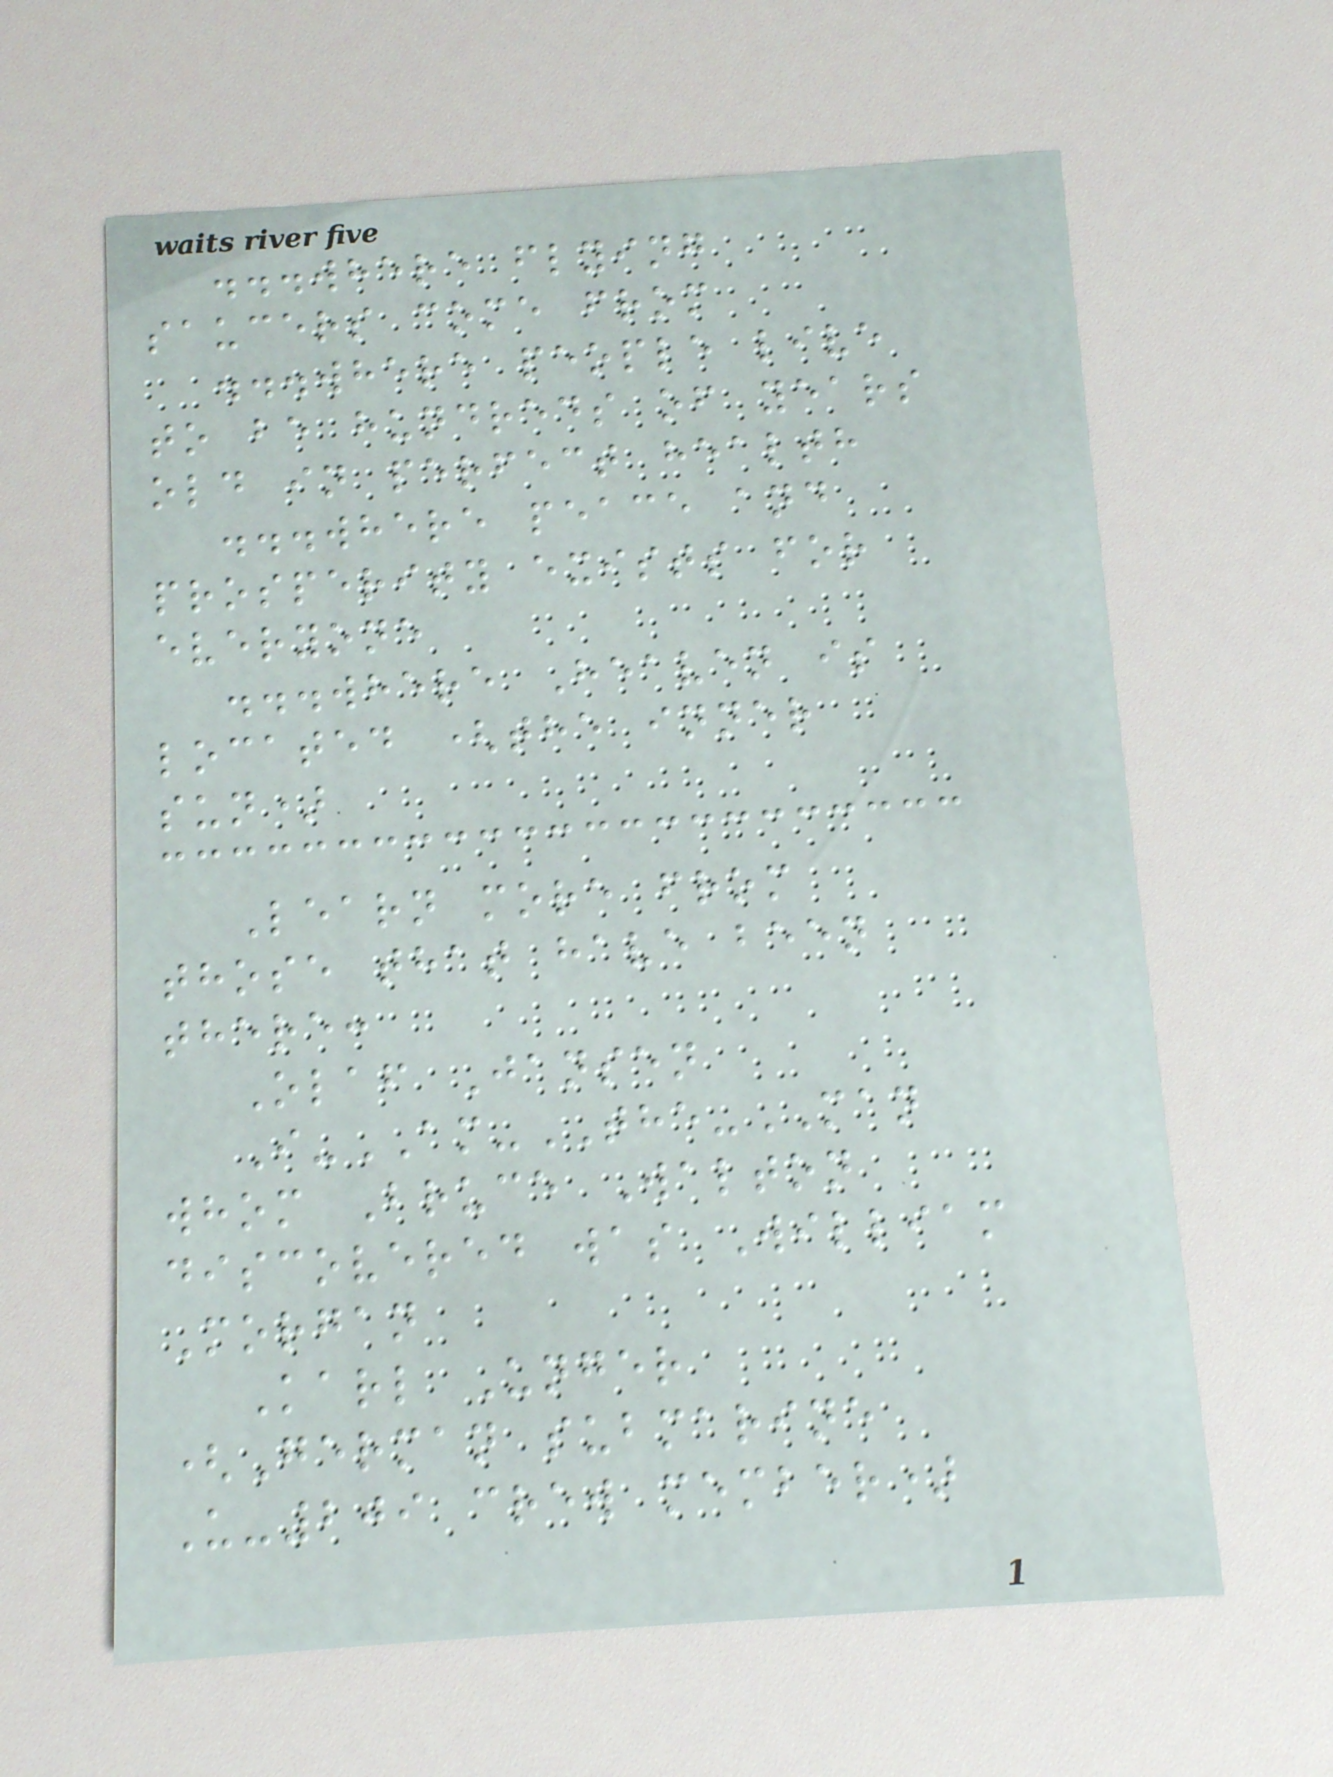...where flying
saucers come from
...where people live
to be hundreds of years
old in perfect health
...where peace and
prosperity exists for
everyone
...where Heaven is
located (the inner
sun)
Learn more from
those that have been
there:
Olaf Jansen
I-AM-THE-MAN
whom Bruce Walton
discovered was William
Morgan
Karl Unger
(German submarine
U-209 crew member)
